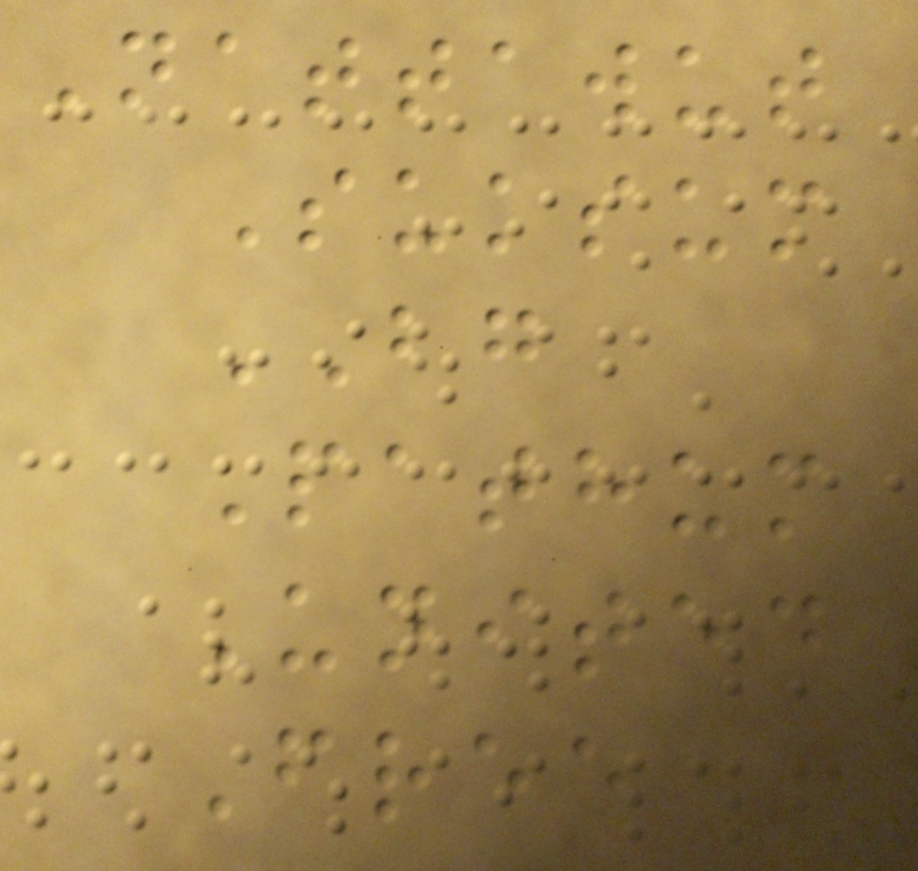Nattawut
Suksum
BG
Pathum
United
Free
